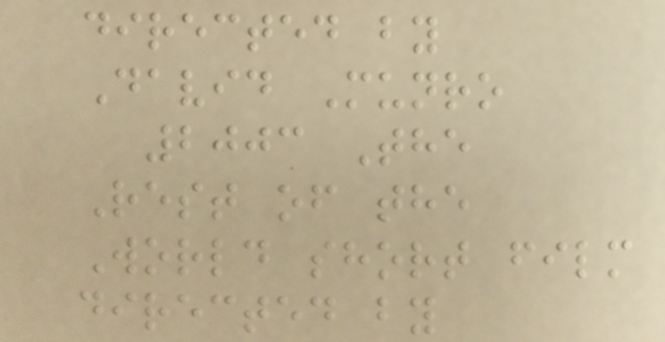directed by
David Munro
2003 The
Rest of the
World short film
directed by
